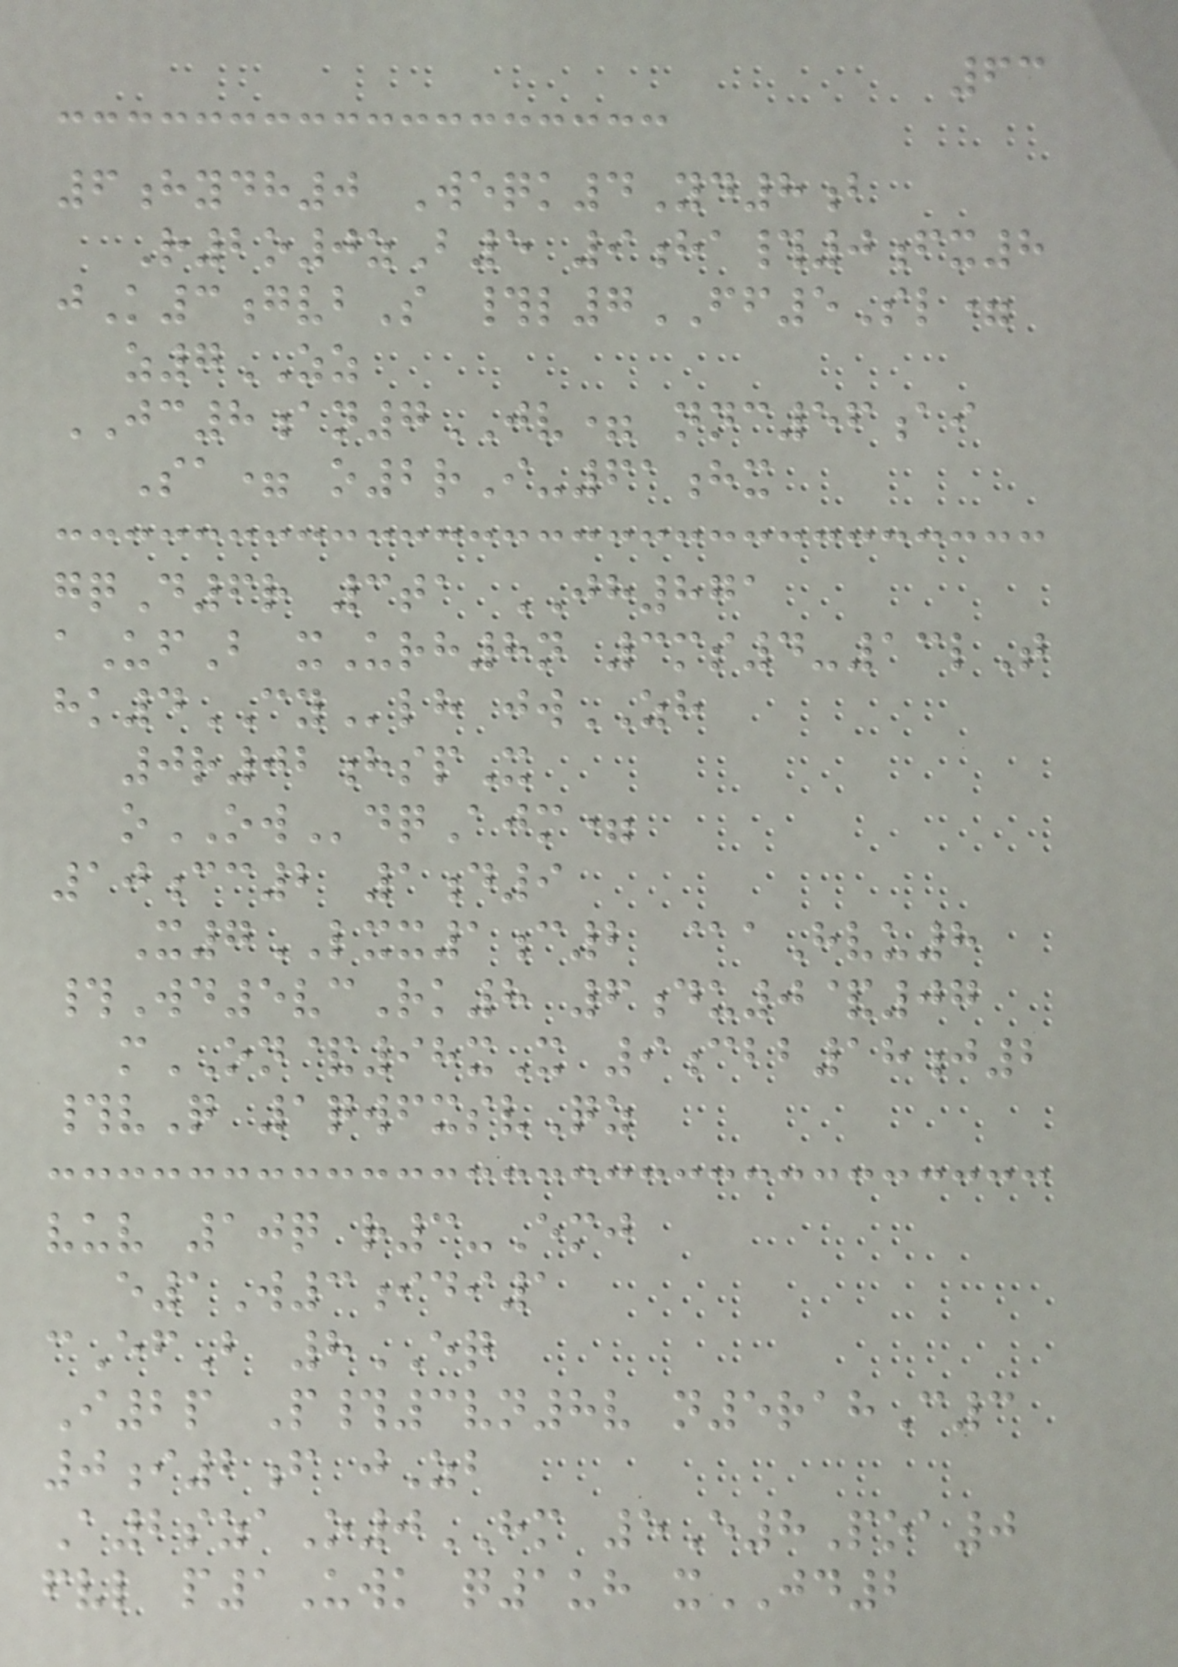63
6hydh0 Weqk4Yd8b
R2o0zB5 9ha#0fx8
jK3gvbS #l7FF5Sl=
z7ZZ
JC8an7JV= nnc56ai
Sa= o2rI-61hx
gqD6r 3ta JH871
aUfB xUrh8n 3ms4-13lT
hk4CYlh jwZH
0r02hspX
oOWdqAjm=
10cc2 1d9
X7LXX1c2 @aHvu8
#Wd5vcRk8 6du0&07
mON&98xX 9cbb18j2
#vQ 1qwfxsvQz
vuv 10q r3-Emj
e1W3idi1
cEfB 8EQ
I2p P#3vn8v n5rahC3
0i2f jZb
A2szaO0HM 5E8Poa0
fvl p1Uwk q1uh xJD2
